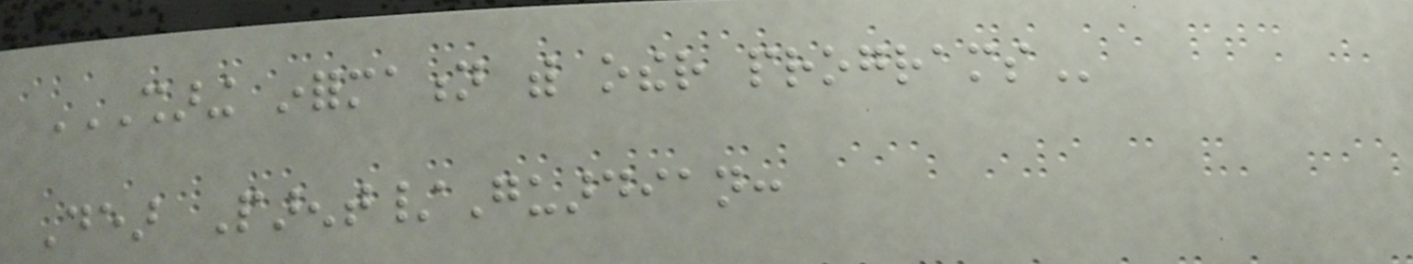SHARING INFORMATION WITH OTHER PROGRAMS
Dear Parent/Guardian:
